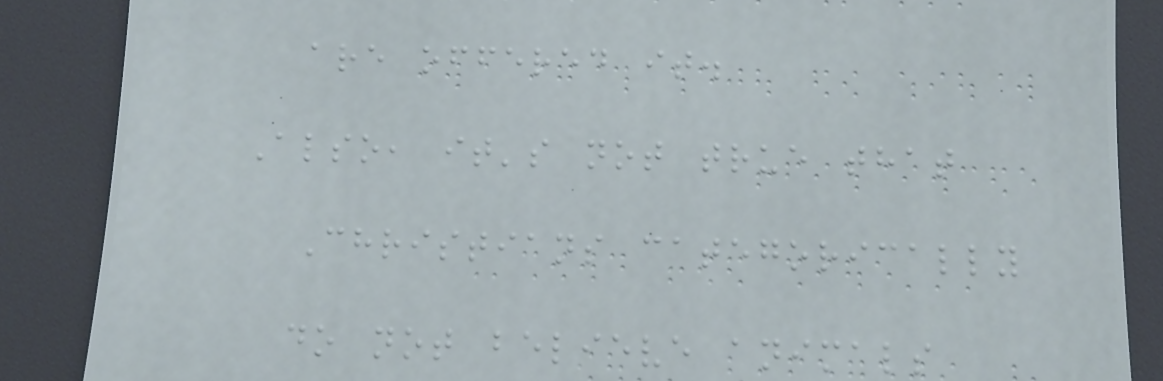are offered it.
Also, it's not true that
Christians categorically
do not believe animals
